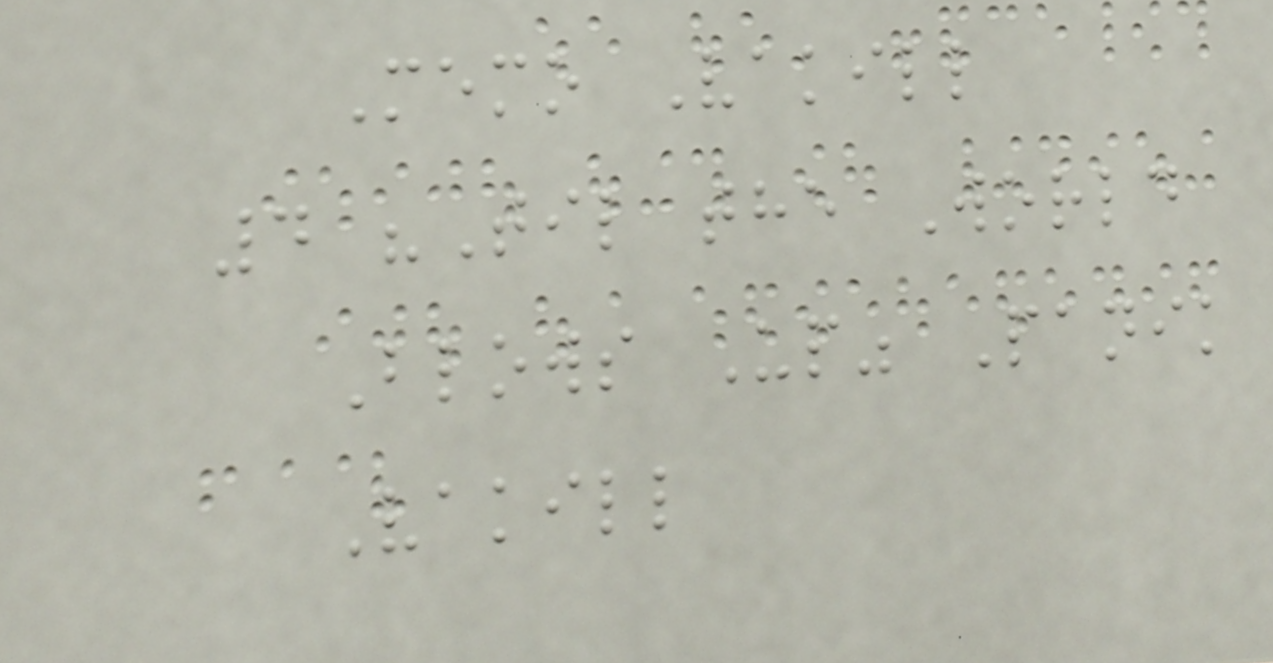Memo Vakill
4 "Til the World
Blows Up" Panik
Vakill
